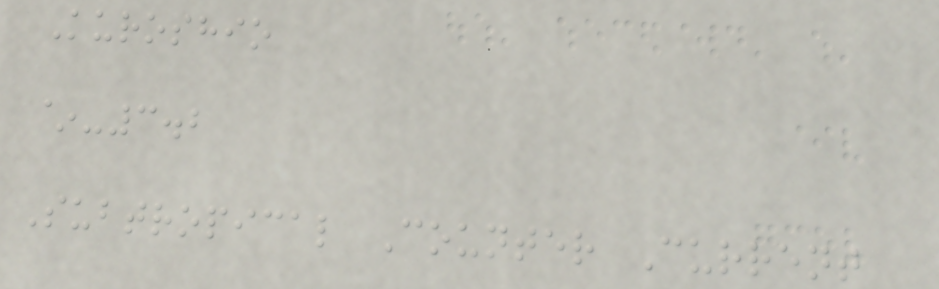Kuroshio
~-3.2
Subtropical Counter Current
